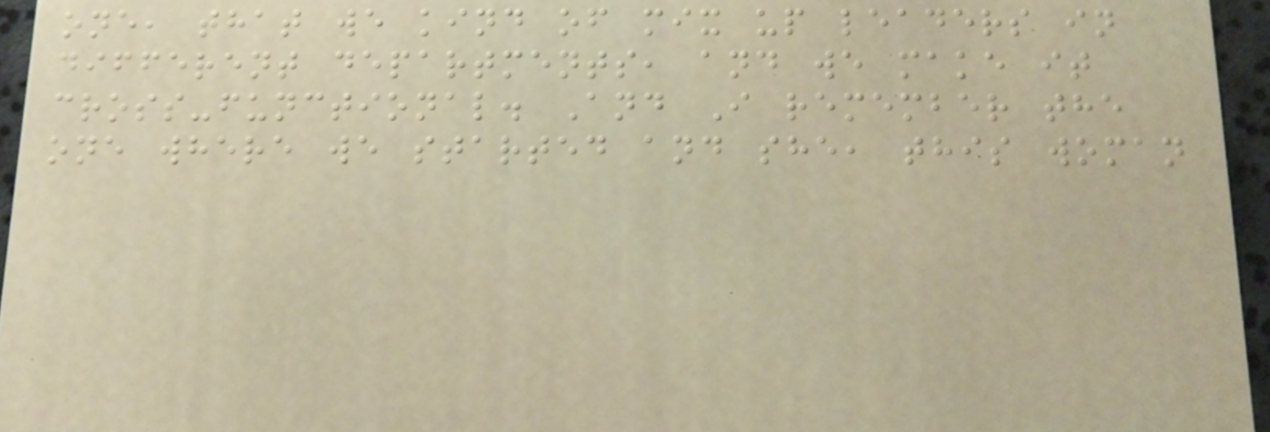one, that we kind of mix up leaders in
different departments, and we make it
cross-functional. And I remember the
one where we started and she, this woman
